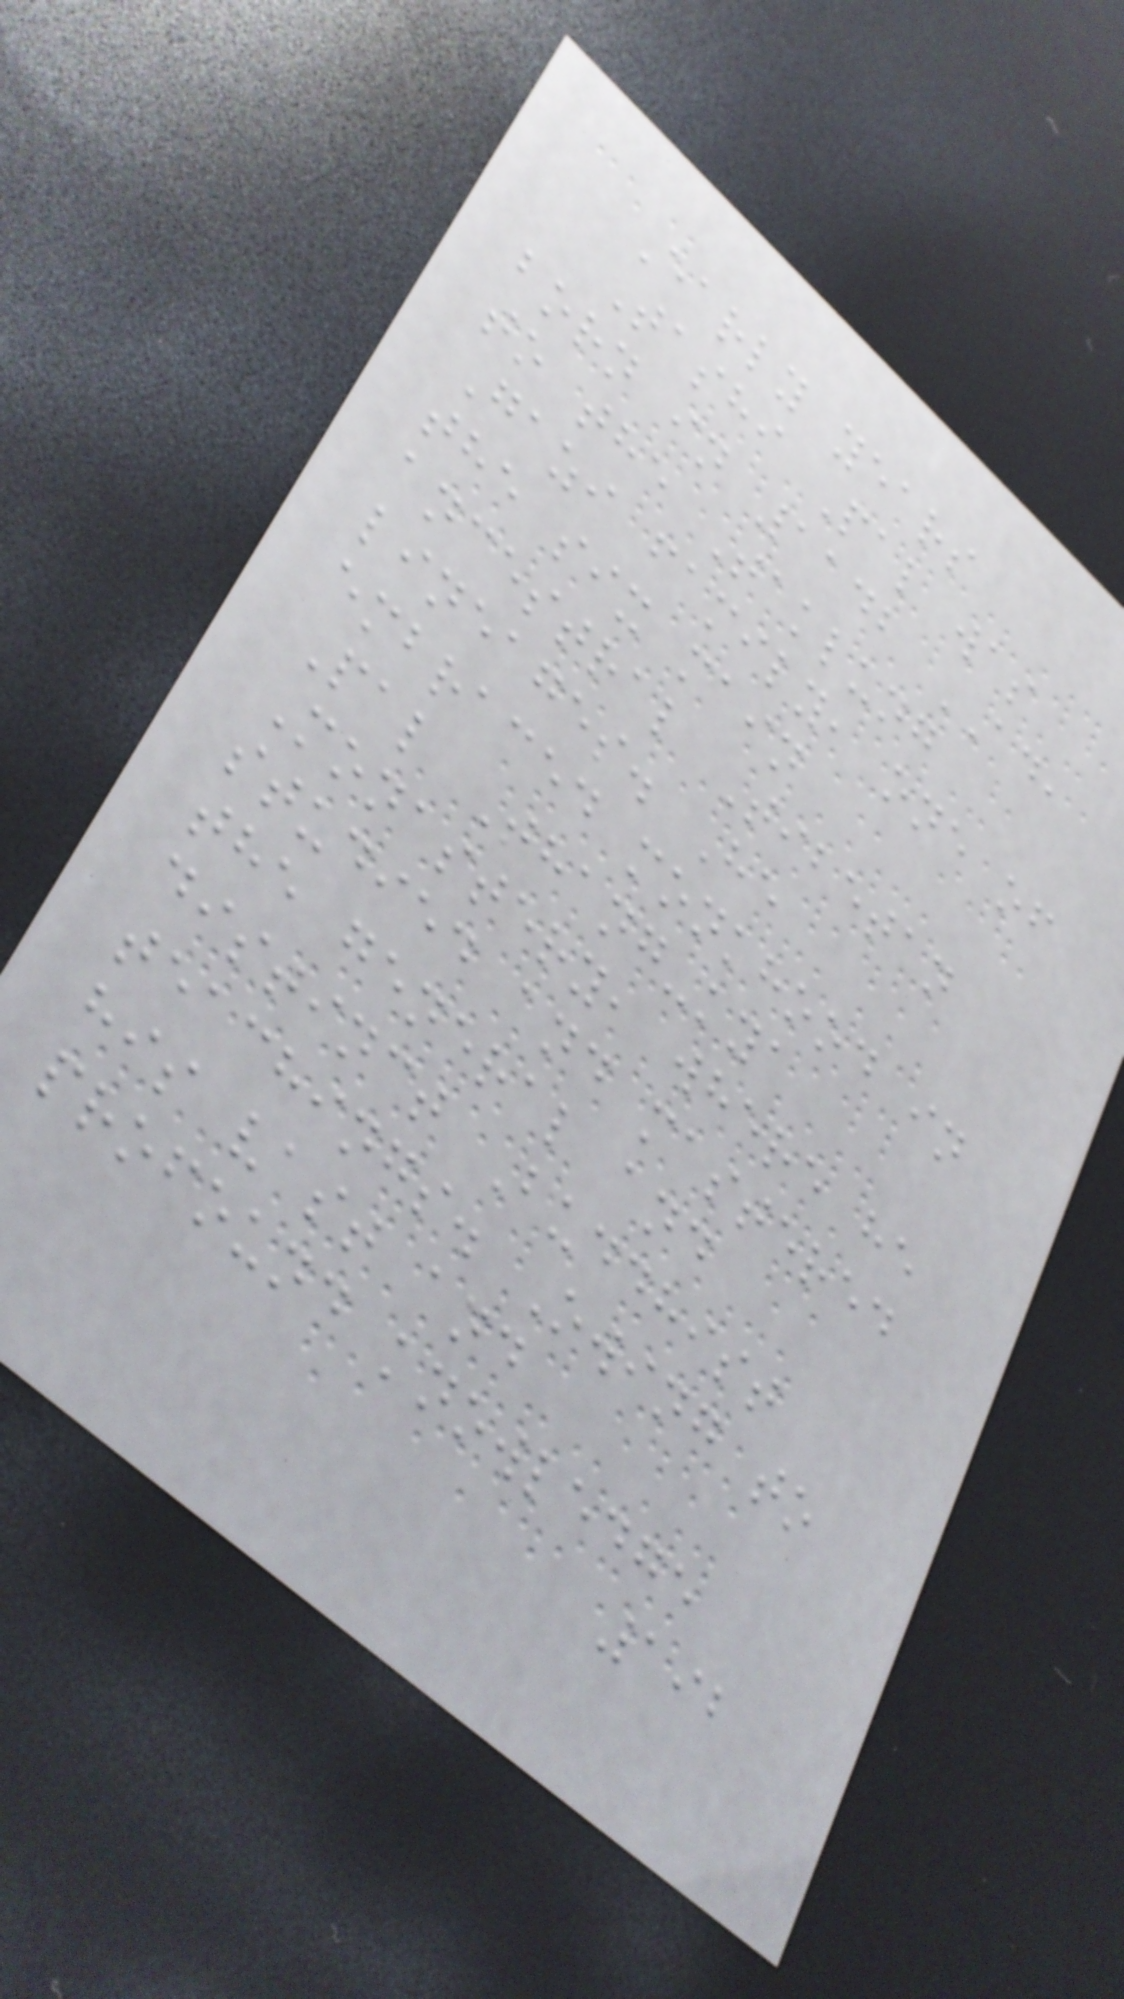Early years
Tashi Pal was
born in 1142 AD,
to the Taklung
Gazi family, one of
the six main
ancestral Tibetan
lineages. He
embraced monkhood in
Pal Thang-kya
Monastery, where he
studied and mastered
the general and
distinct Buddhist
teachings. Owing to
his vast and
profound knowledge
192
